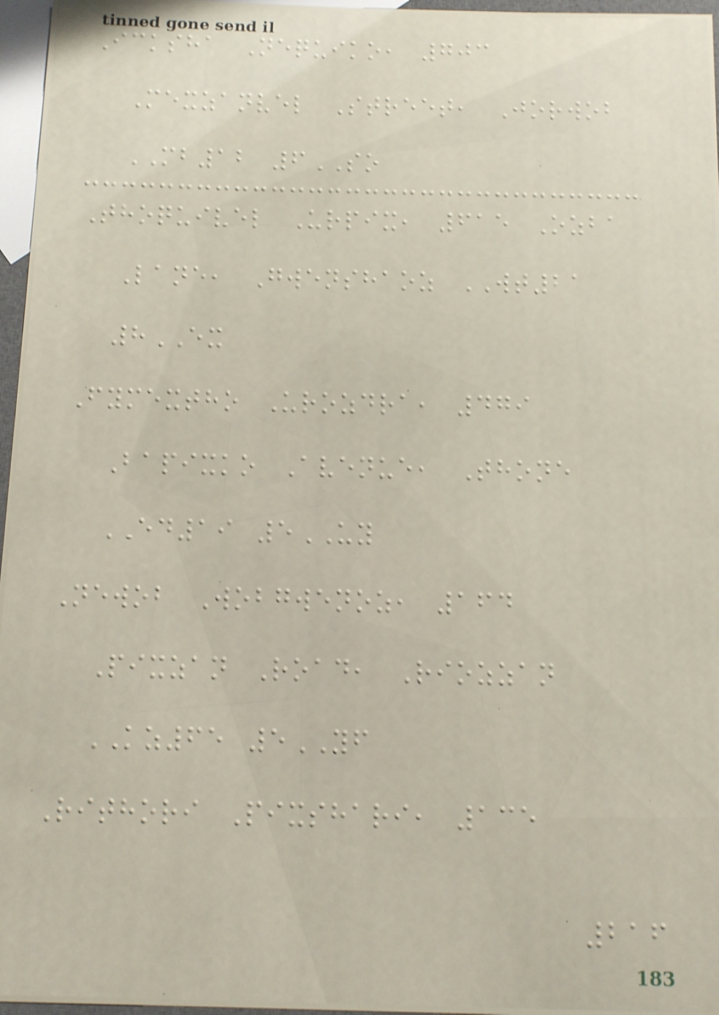Icksha Nequiko, 703
Mexzanvel Street, Jorwob
MB12 6SO
Thoquivel Urpix, 615 Ozba
Lane, Gwenshaoz WT21
8EX
Fymextho Urozdra, 479
Bapixko Avenue, Thone
ED19 5UY
Newob Wobgwenoz, 164
Pixzan Road, Riozzan
KZ65 5YF
Rithori Pixshari, 135
216
